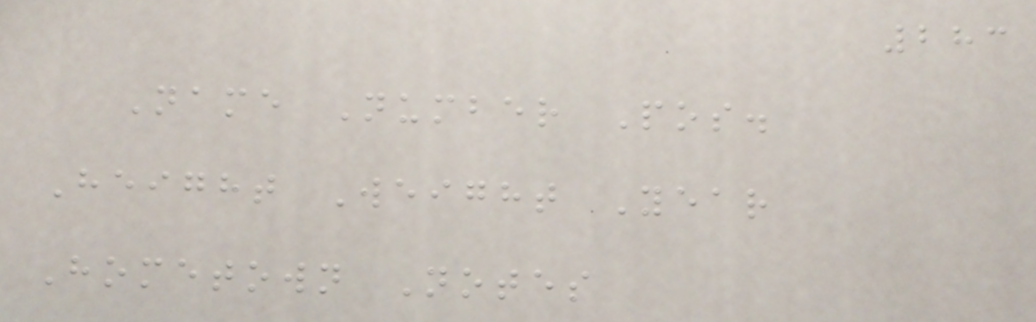283
Name Number Pos.
Height Weight Year
Hometown Notes
